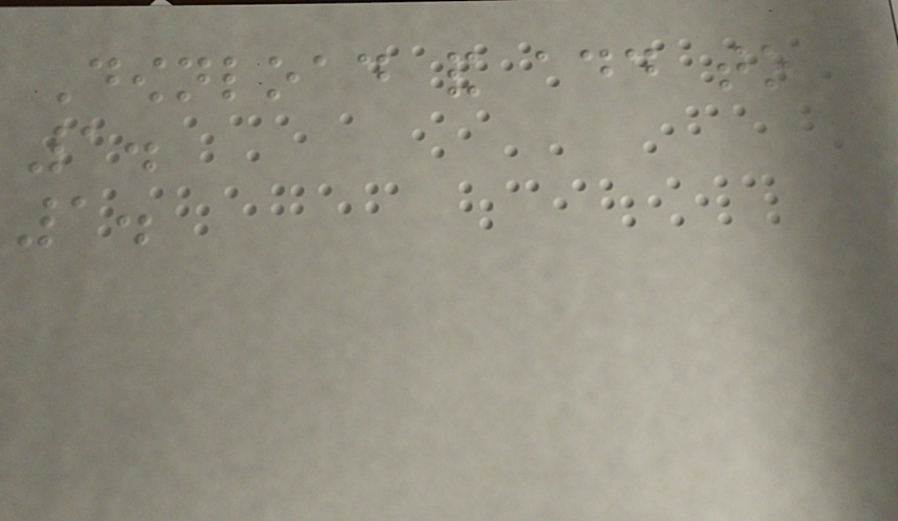Download and add to
1.
1.
